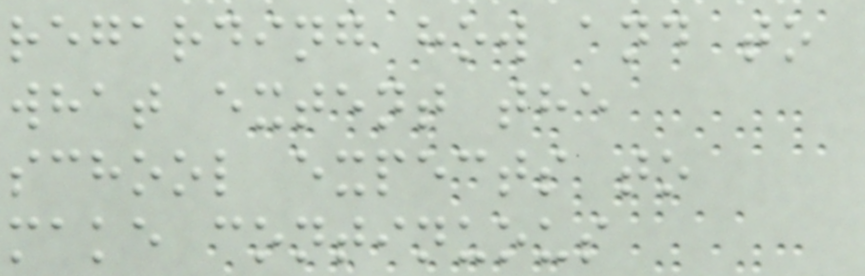regarding how and to
what extent the
school expects to
make continuous
